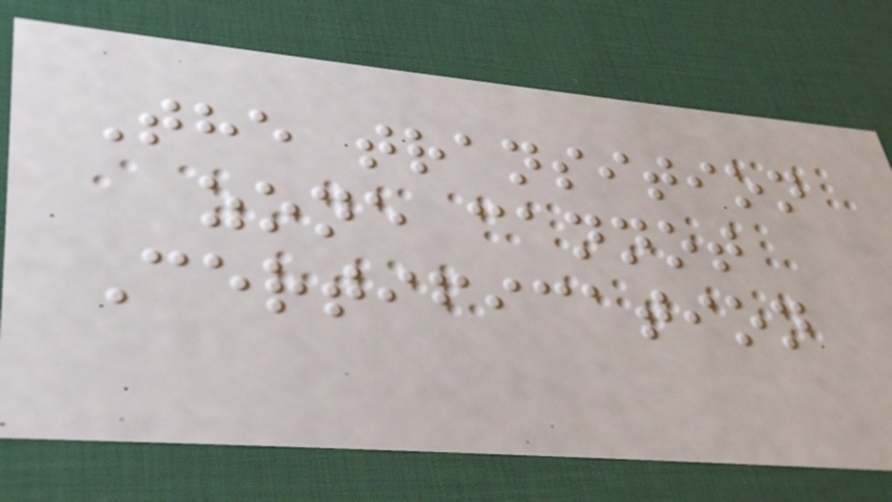The transition
zone cannot
Certification
